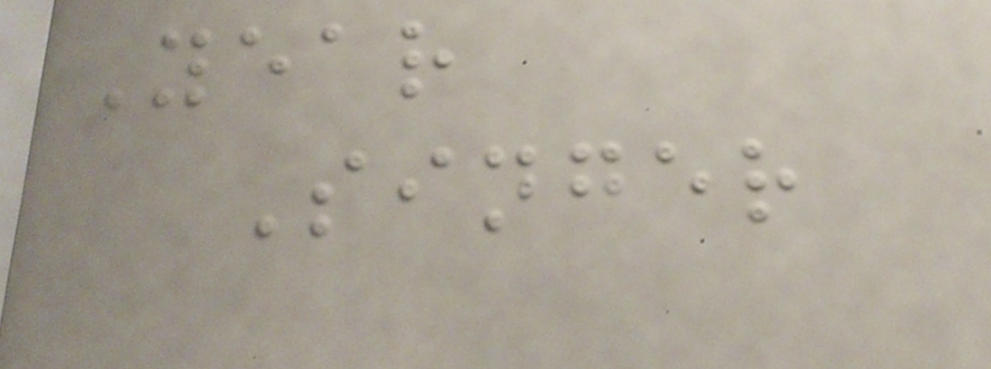Year
Singer
